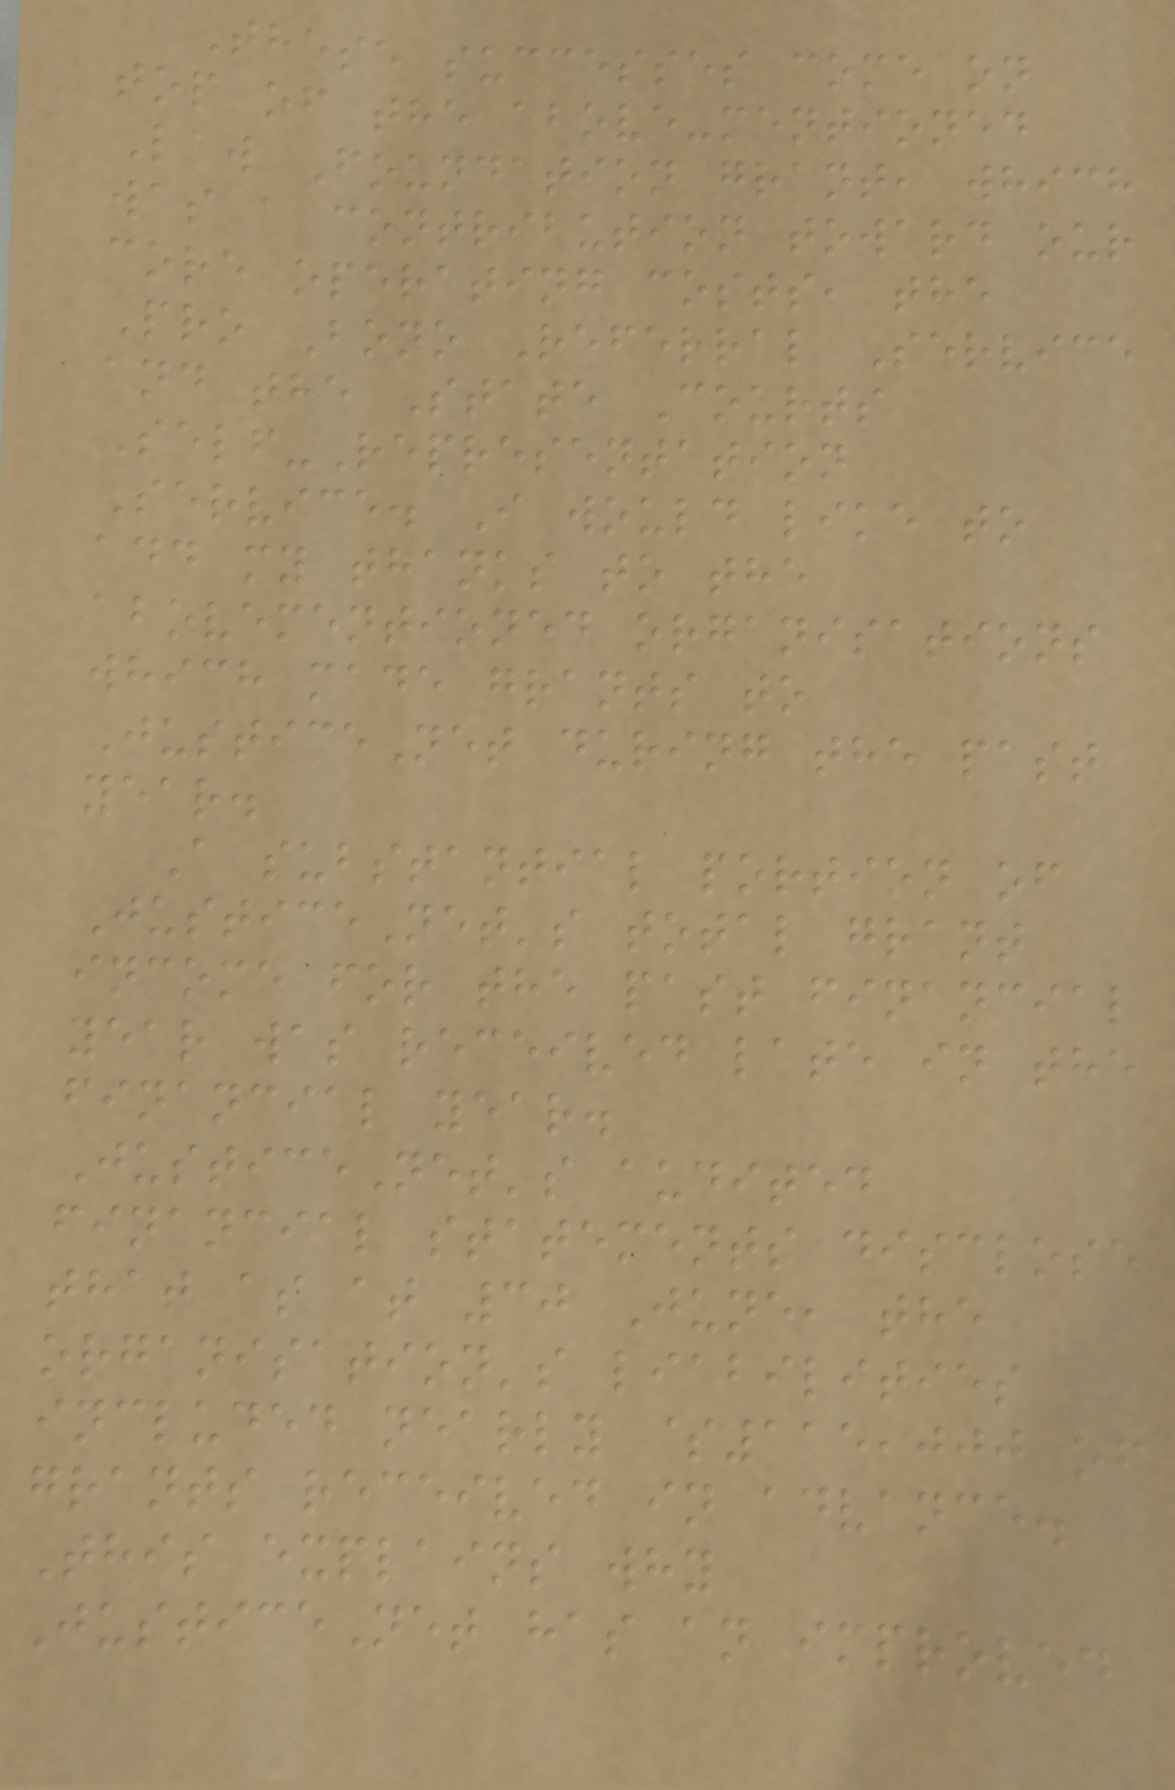These successes come on
top of the above-mentioned
Law Foundation grant, which
was a contribution toward our
core operating costs, the
Pro Bono Referral Service
and the State Courts
Self-Representation
Service. I would like to
add my thanks to the
abovementioned organisations
which made grants to
JusticeNet during the past
year.
A substantial portion of
JusticeNet's total grant
income for the past financial
year was received late in the
financial year.
JusticeNet's audited
financial statements disclose
that as at 30 June, the
organisation's liabilities
included nearly $115,000 of
grants received in advance.
This explains why
JusticeNet has an improved
